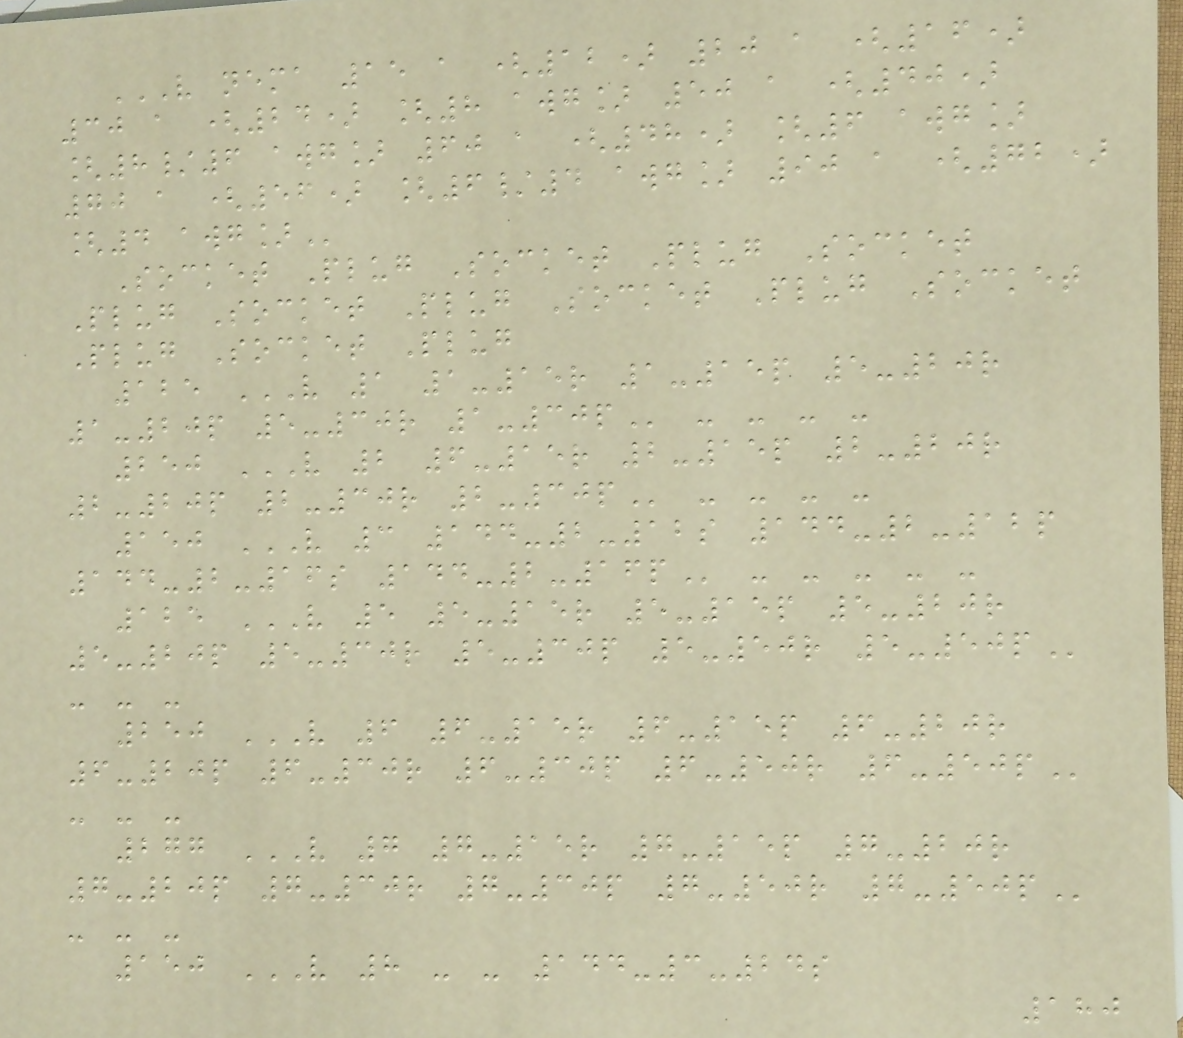V NEMA 15 A (12) 20 A (16)
30 A (24) [8 AWG] 50 A (40)
[8/6 AWG] 60 A (48) [6 AWG]
70 A (56) [6/4 AWG] 90 A (72)
[4 AWG]
Socket Plug Socket Plug Socket
Plug Socket Plug Socket Plug Socket
Plug Socket Plug
125 V 1 1-15R 1-15P 5-20R
1-20P 5-30R 1-30P - - - -
250 V 2 6-15R 2-15P 2-20R
2-20P 2-30R 2-30P - - - -
150 V 3 144-2-12S 144-2-12P
144-2-16S 144-2-16P - - - - -
125 V 5 5-15R 5-15P 5-20R
5-20P 5-30R 5-30P 5-50R 5-50P
- - -
250 V 6 6-15R 6-15P 6-20R
6-20P 6-30R 6-30P 6-50R 6-50P
- - -
277 V 7 7-15R 7-15P 7-20R
7-20P 7-30R 7-30P 7-50R 7-50P
- - -
150 V 8 - - 144-3-24S
180
